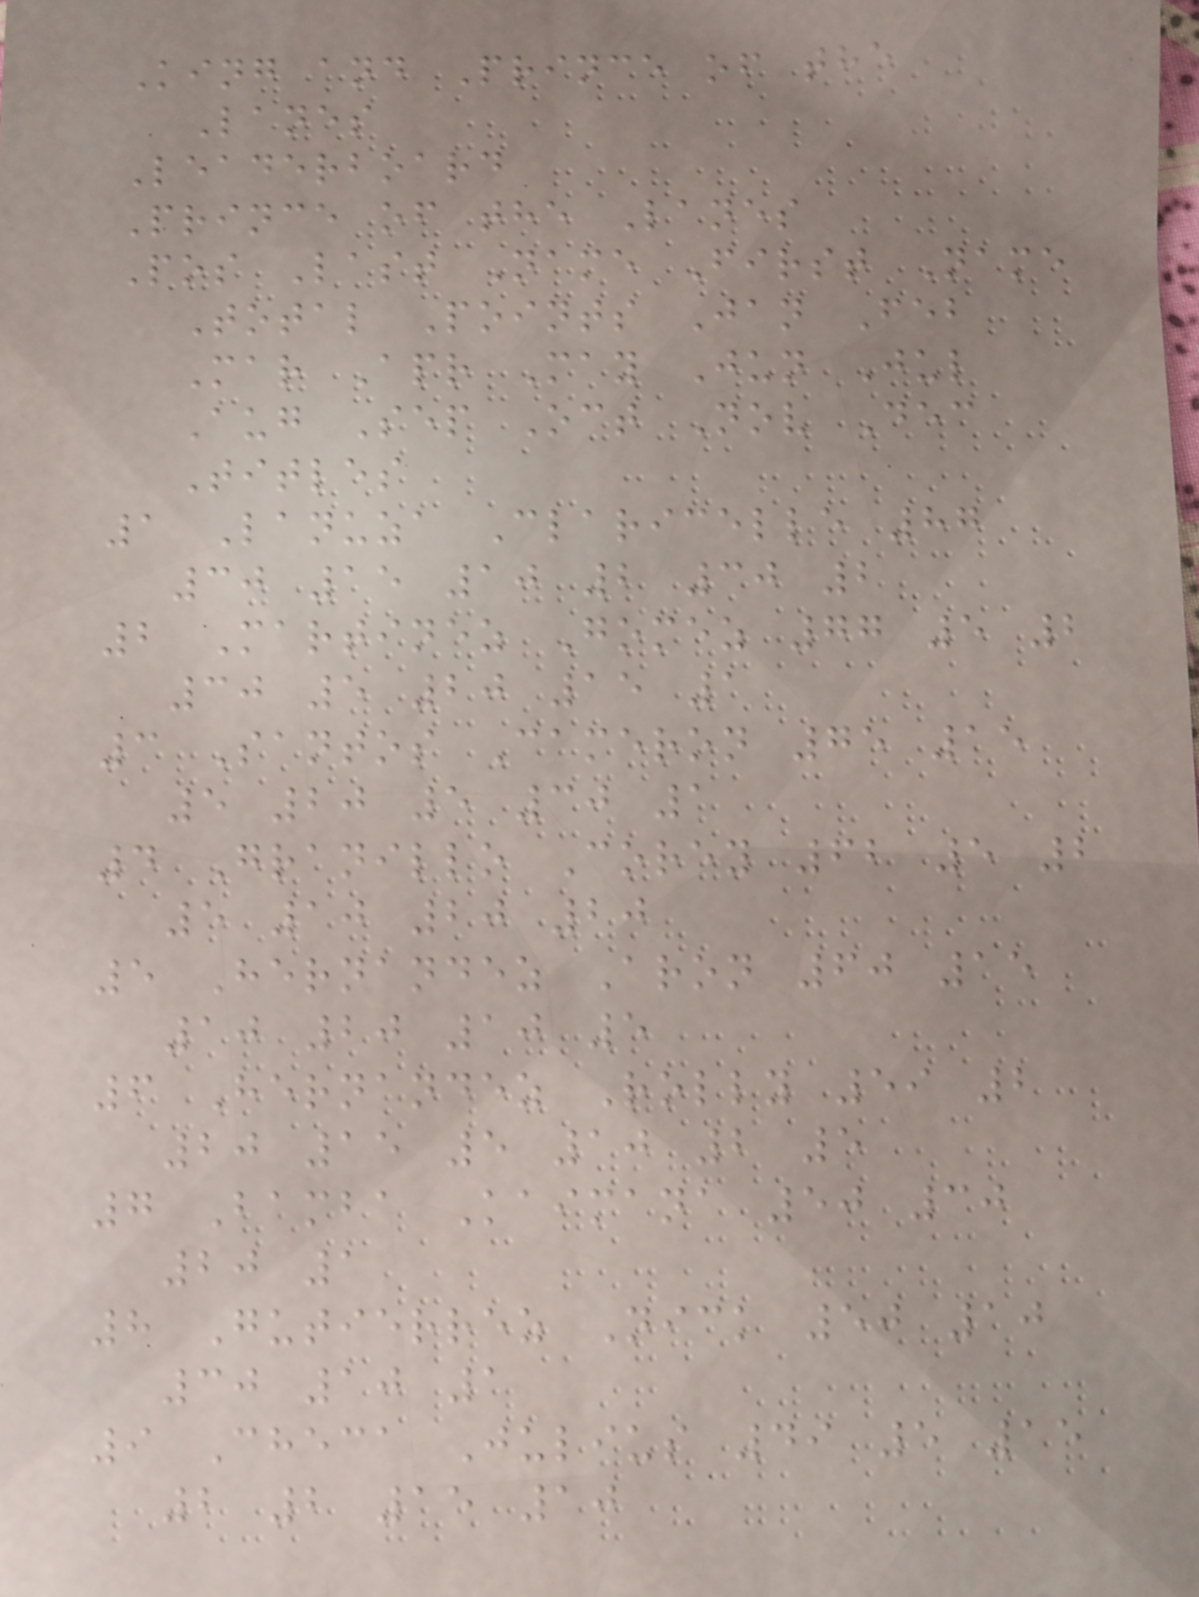King and Prince of the
Lanes
Leaderboard
Prince of the Lanes
Pos Last Name First Name
Total Points Jan Feb
Mar Apr May Jun Jul
Aug Sep Oct Nov Dec
Titles
1 Lanuza Claricelle 87
30 15 10 2 30 2
2 Martinez Gomez 77 5 2
30 5 20 15 1
3 Santos Cameron 75 15
5 20 5 30 1
4 Granillo Corey 62 5 2
5 10 20 20
5 Hernandez Aron 60 15
10 20 10 5
6 Hernandez Rolly 59 2
20 15 5 10 2 5
7 Bamba Kaimana 50 30
20 1
8 Gutierrez Nick 50 10
30 10 1
9 Checa Julius 49 5 15
2 2 15 10
